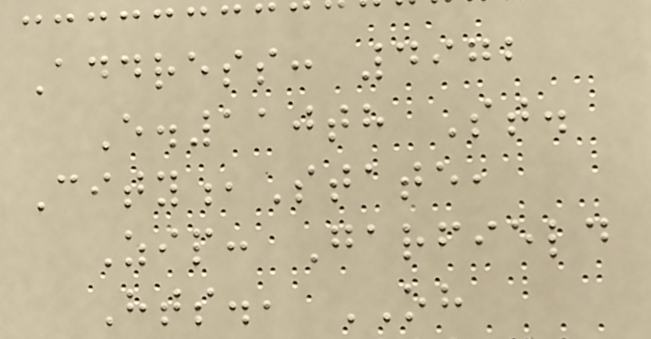Address: 4972
E.110th St.
City,State,
Zip: Garfield
Hts., OH
